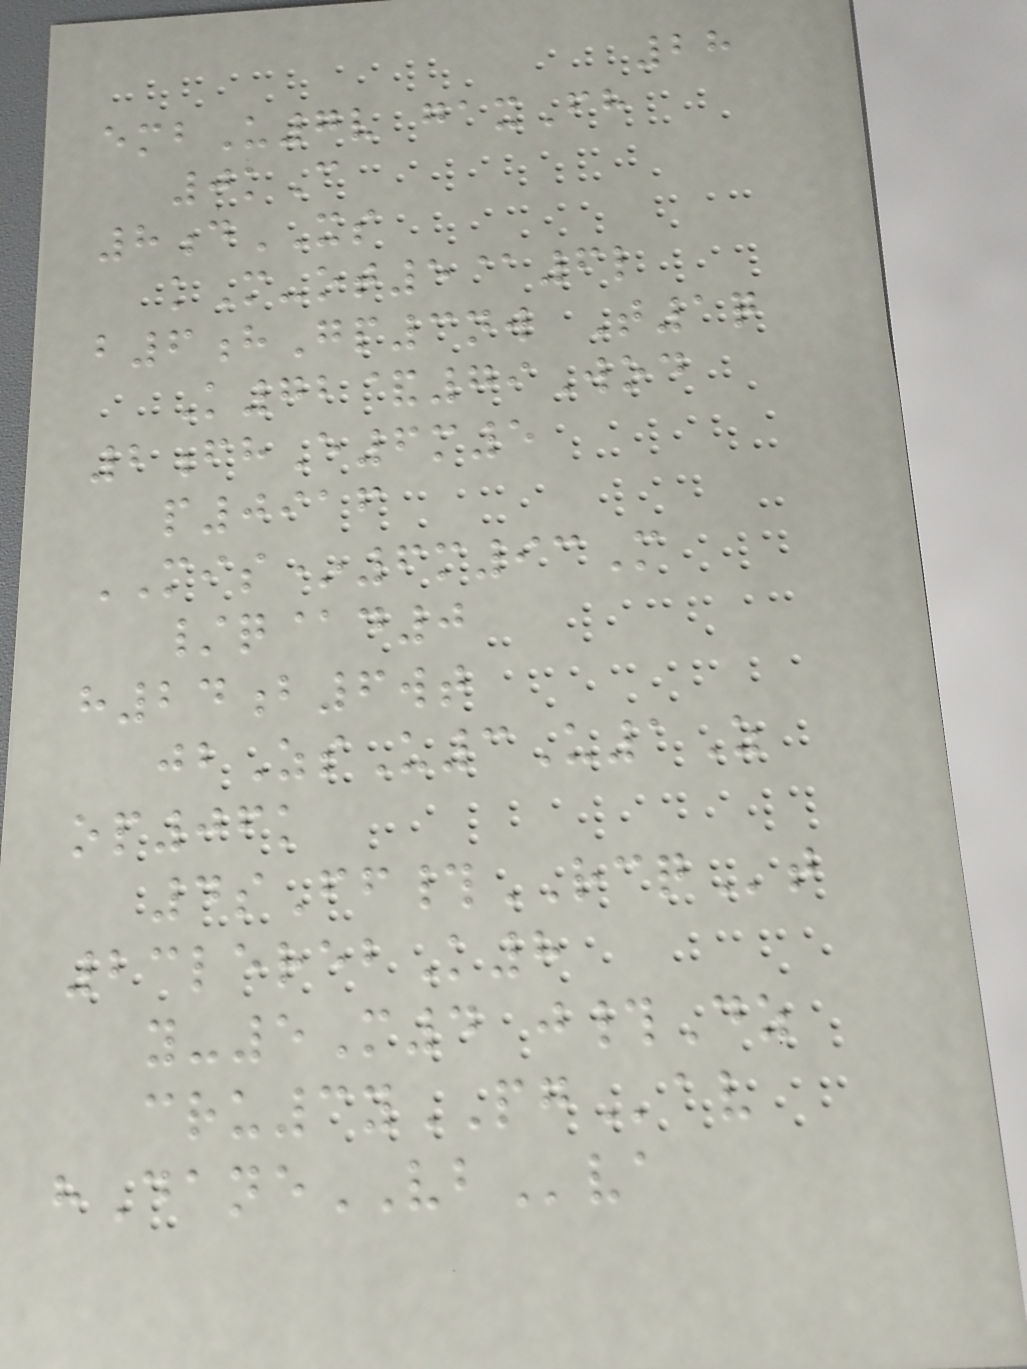28
embU7v gaxFh
0kC
8dXS
kM-ot5@6l
b6hGp3nw T1q
K72&79Wod
2fhE6m5
p0916
MIS*6m93M
/q@d0
h24b6wt
jbZsU3U1Z
op06k
4sFf#RCQt
23lerebK8
y-5M4 j#Dz
cru3yPGav
hDaneVBva
